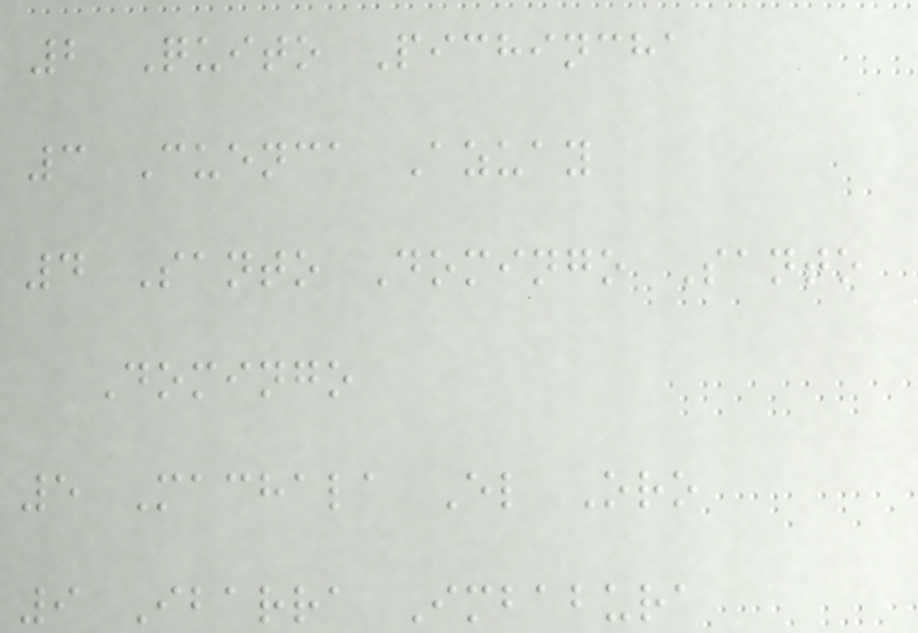2 Quito Pichincha
3 Cuenca Azuay
4 Santo Domingo Santo
Domingo
5 Machala El Oro
9 Ibarra Imbabura
